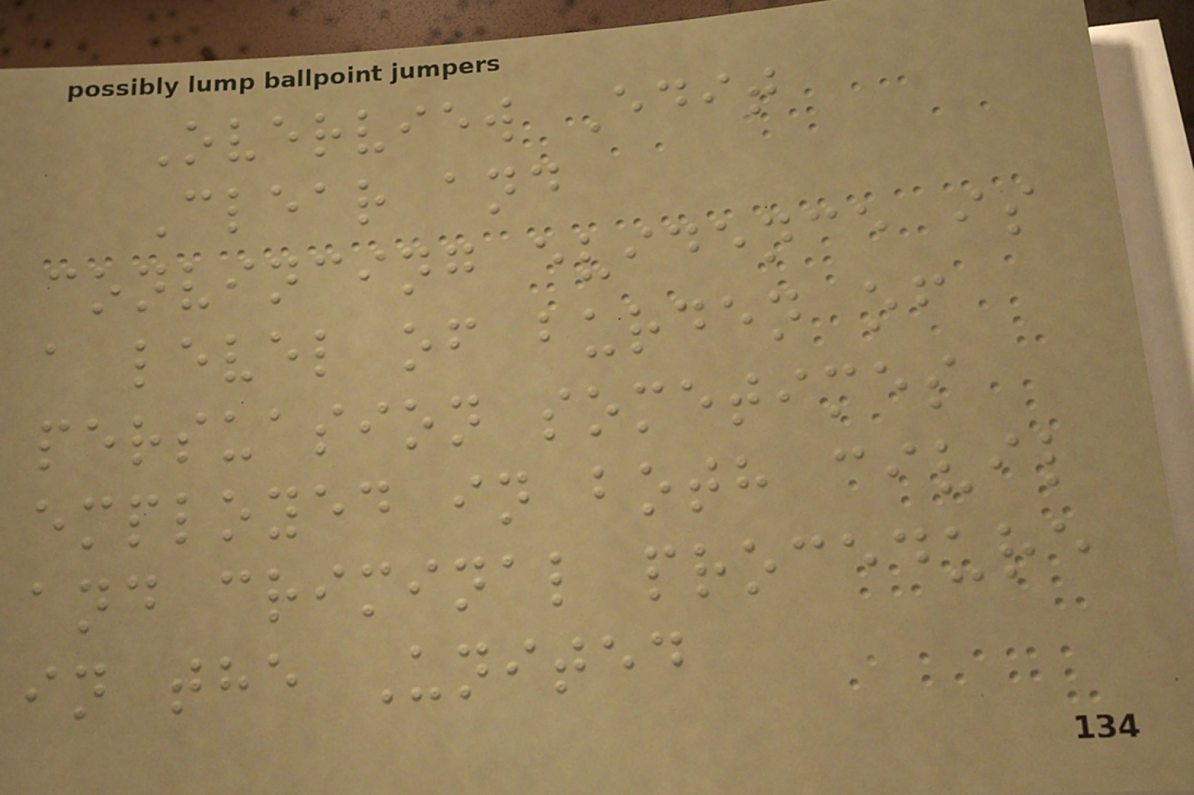Overview Edit
Clear and
convincing evidence is
a level of burden of
persuasion sometimes
employed in both civil
and criminal procedure
in the United
